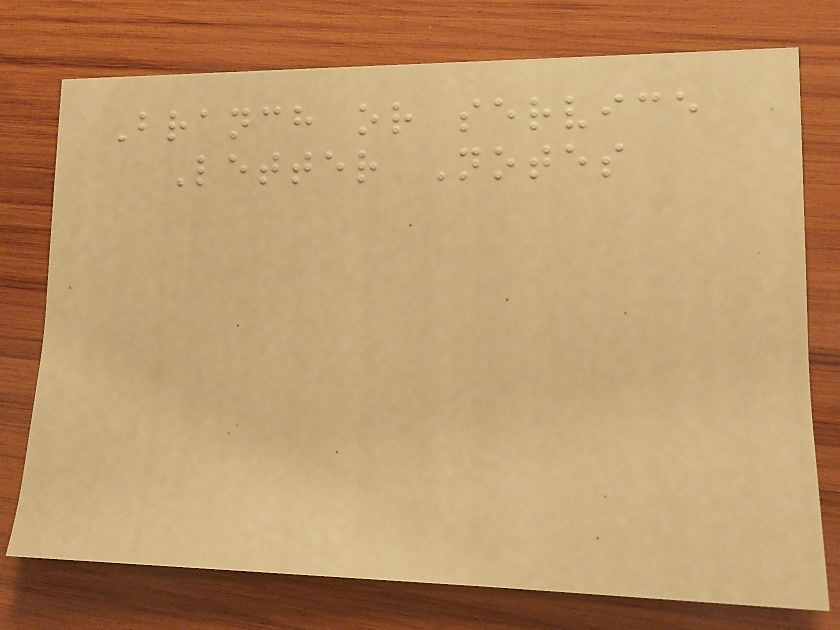Branch or service
Letter Notes
